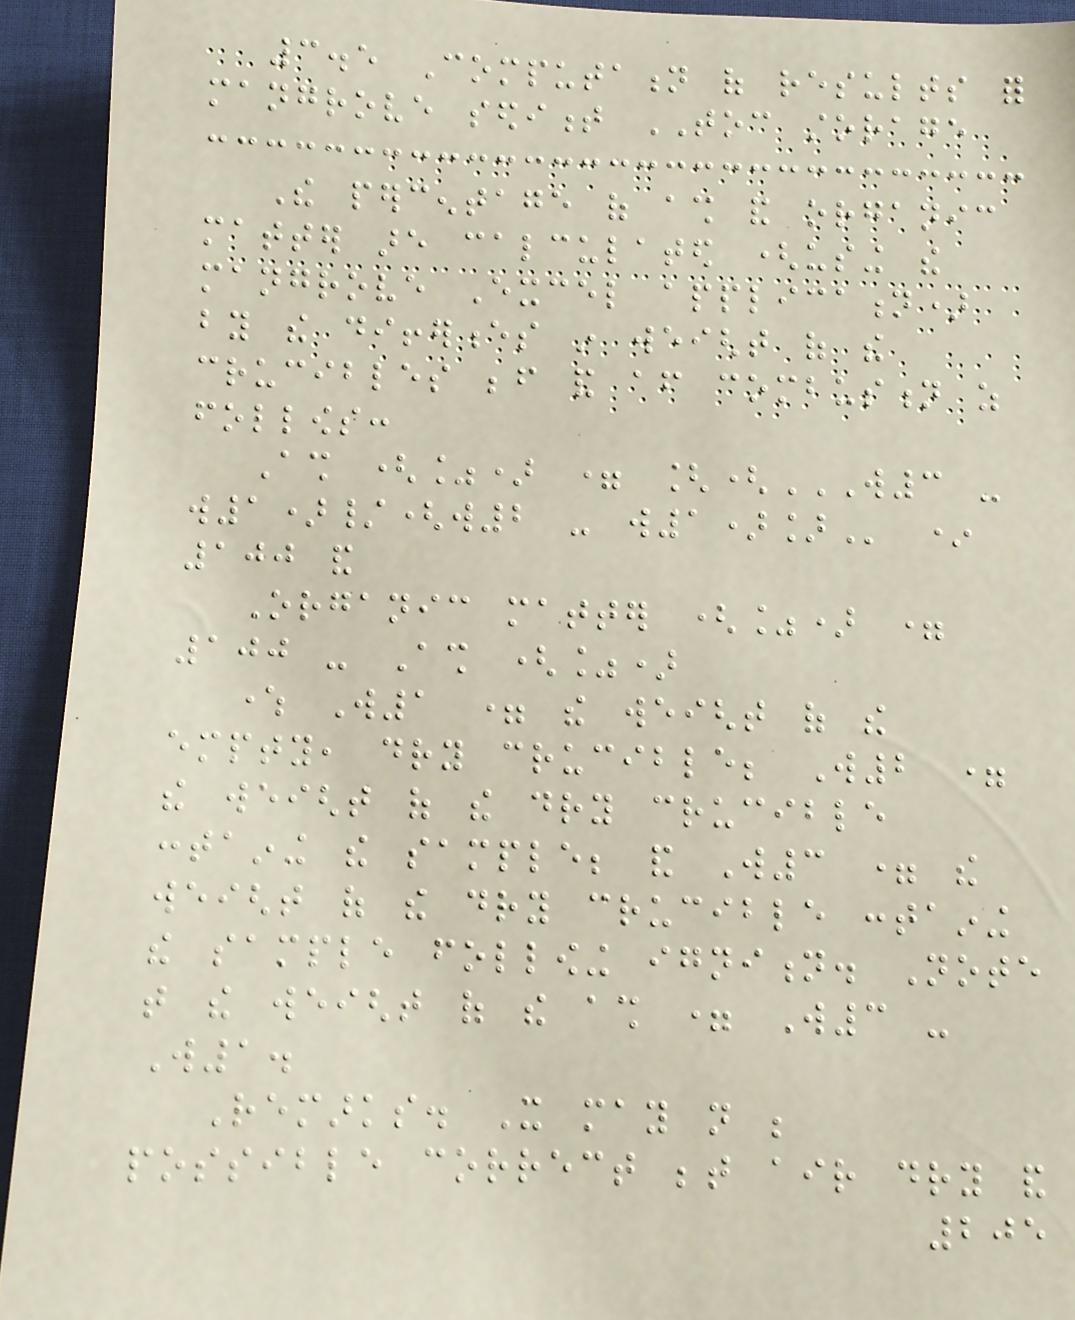3.5 Computation of results for
mangrove sediment TOC storage
The percentage of ash and organic
matter are calculated (using the
mangrove Excel application)
by the differences in weight of the
crucibles before and after combustion as
follows:
Ash (%) = [(W3 -
W1)/(W2 - W1)] *
100 and
Organic matter (%) =
100 - Ash (%)
where W1 = the weight of the
empty, dry crucible; W2 =
the weight of the dry crucible
containing the sample; and W3 = the
weight of the dry crucible containing
the sample following ignition. Note
that the weight of the ash = W3 -
W1.
Remarks. It may not be
possible correct between air dry and
205
